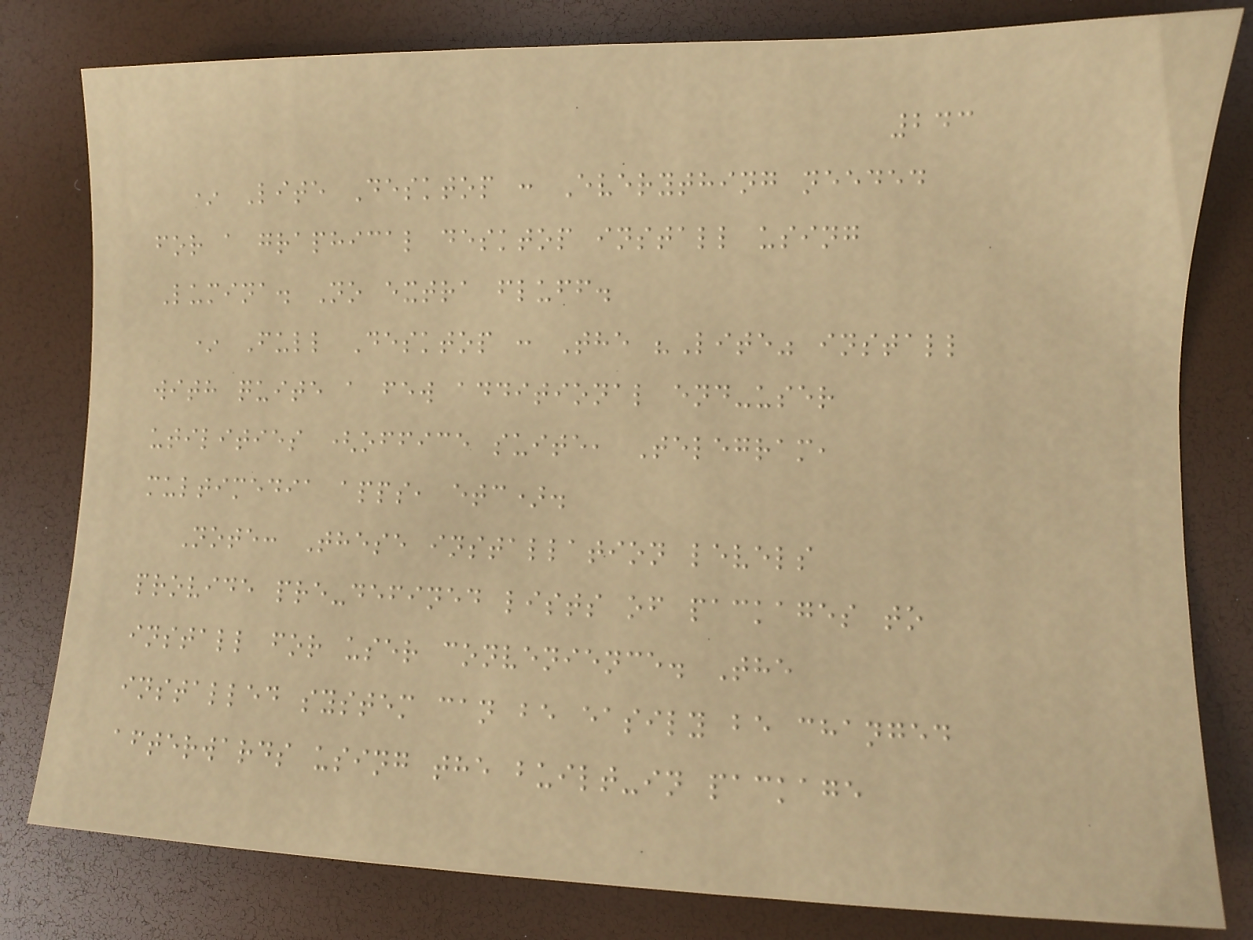243
* Lite Desktop : Everything needed
for a graphical desktop install using
Lumina. No extra fluff.
* Full Desktop : The "Lite" install
with quite a few additional end-user
utilities (office suite, Telegram,
multimedia apps, etc).
Note: These installation levels
provide pre-defined lists of packages to
install for user convenience. The
installed system can be easily be changed
afterwards using the built-in package
